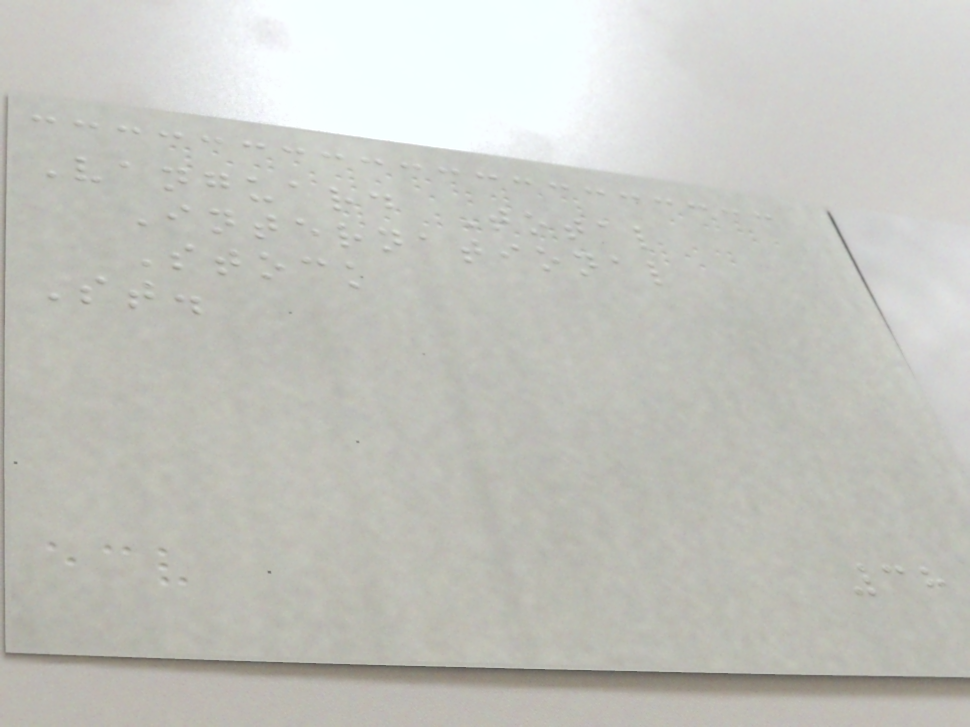Vanguard Total
International
Stock
St.
38
